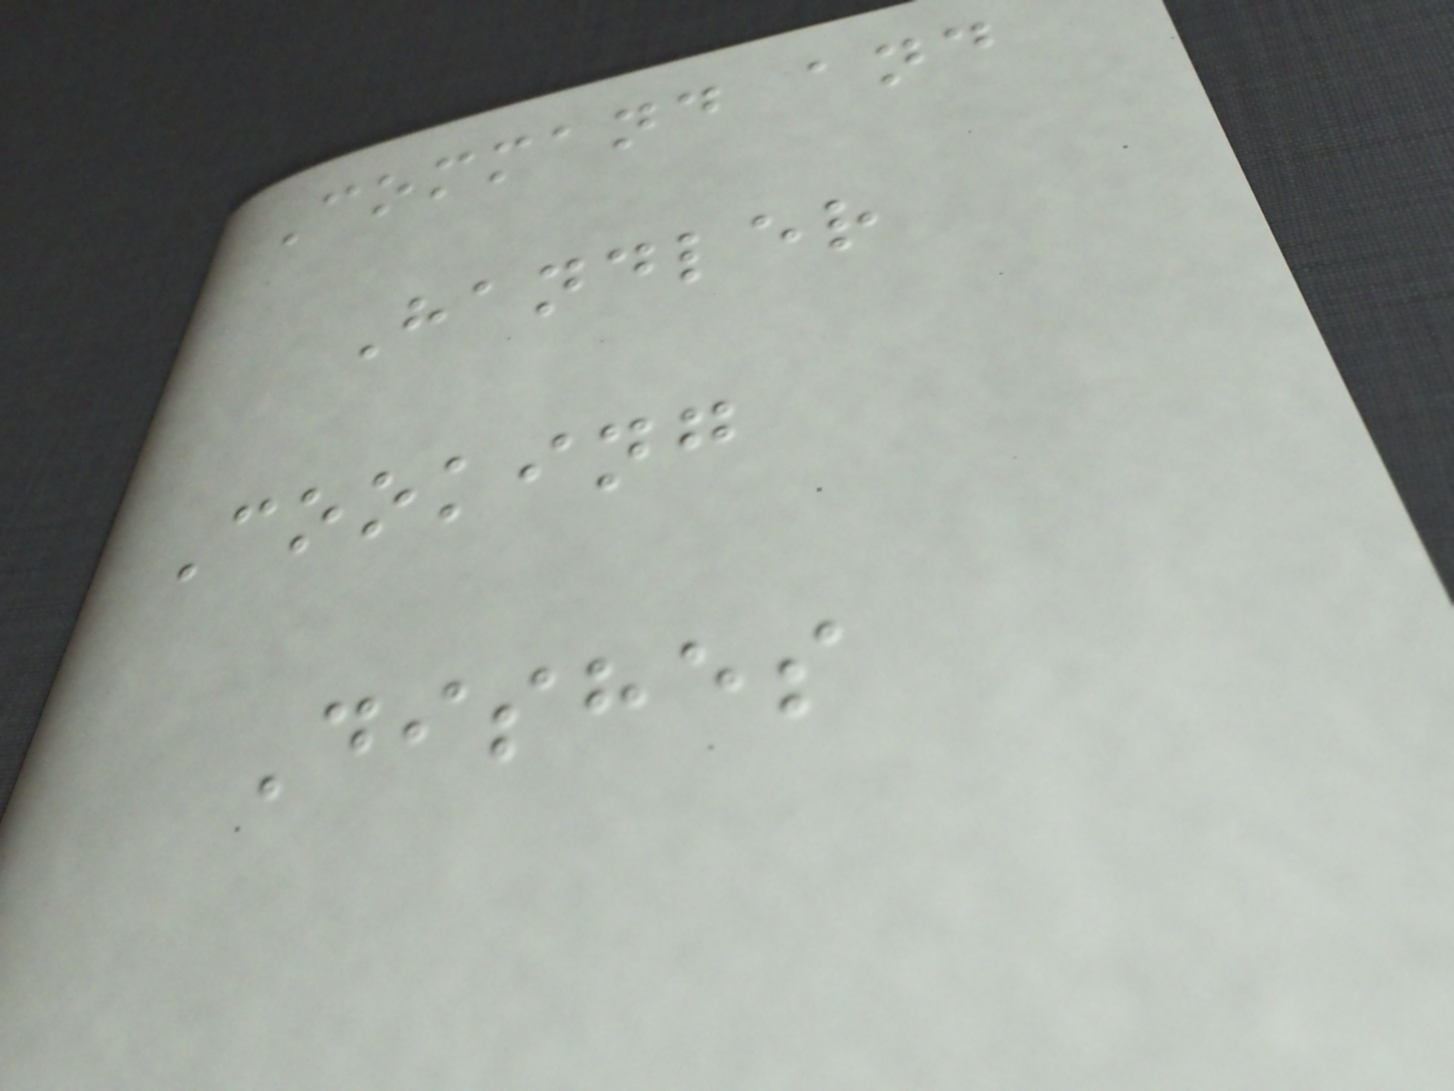Command and
Handler
Cooking
Dishes
